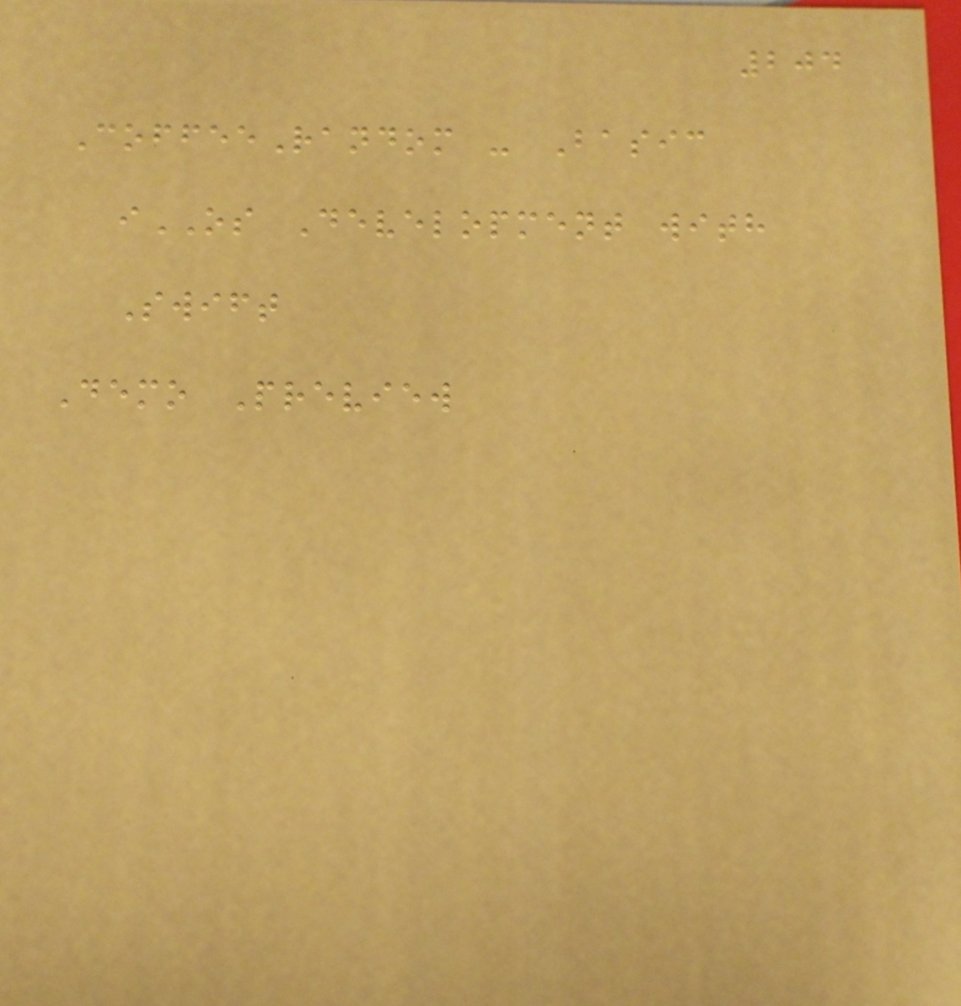204
CoffeeRandom - Basic
iOS Development with
Swift
Demo Preview
